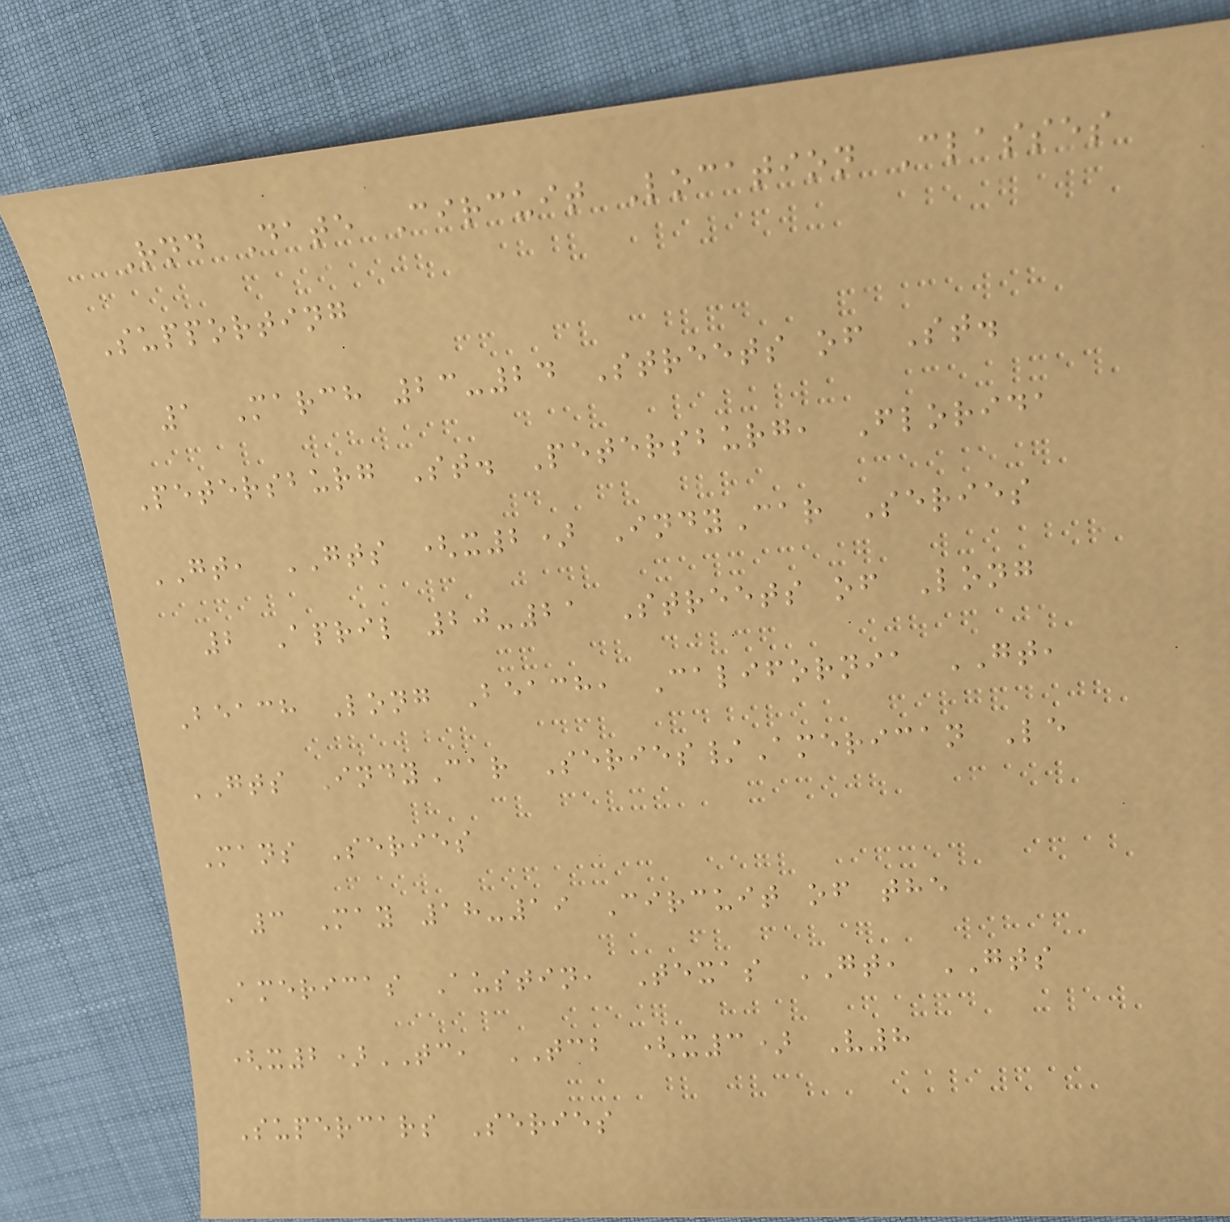Rnd Date Circuit Location Classes
Supporting
1 March 23-24 Streets of St.
Petersburg St. Petersburg, Florida
GT, GTS (x2) IndyCar Series
2 April 20-21 Streets of Long
Beach Long Beach, California GT,
GTS IndyCar Series/American Le
Mans Series
3 May 18-19 Circuit of the
Americas Austin, Texas GT, GTS
(x2)TC, TCB (x3) V8
Supercars Series
